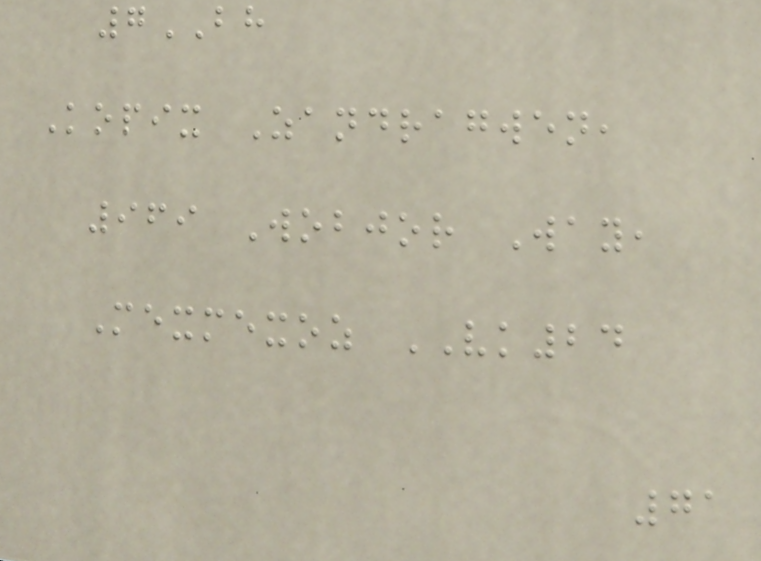7BH
Kopix Zandragwen,
969 Wobjor Way,
Mexmexoz VK24
71
